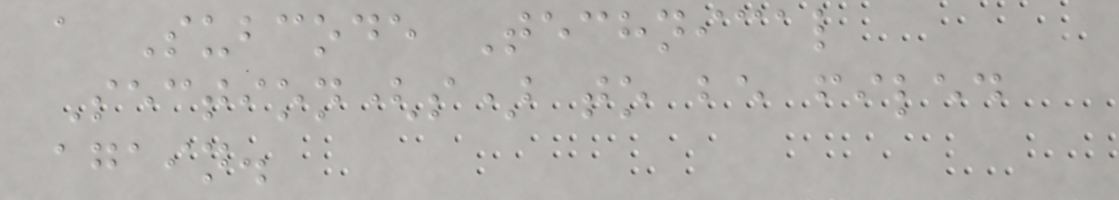a Subcode Technical
Section(s) to be filed
again.
